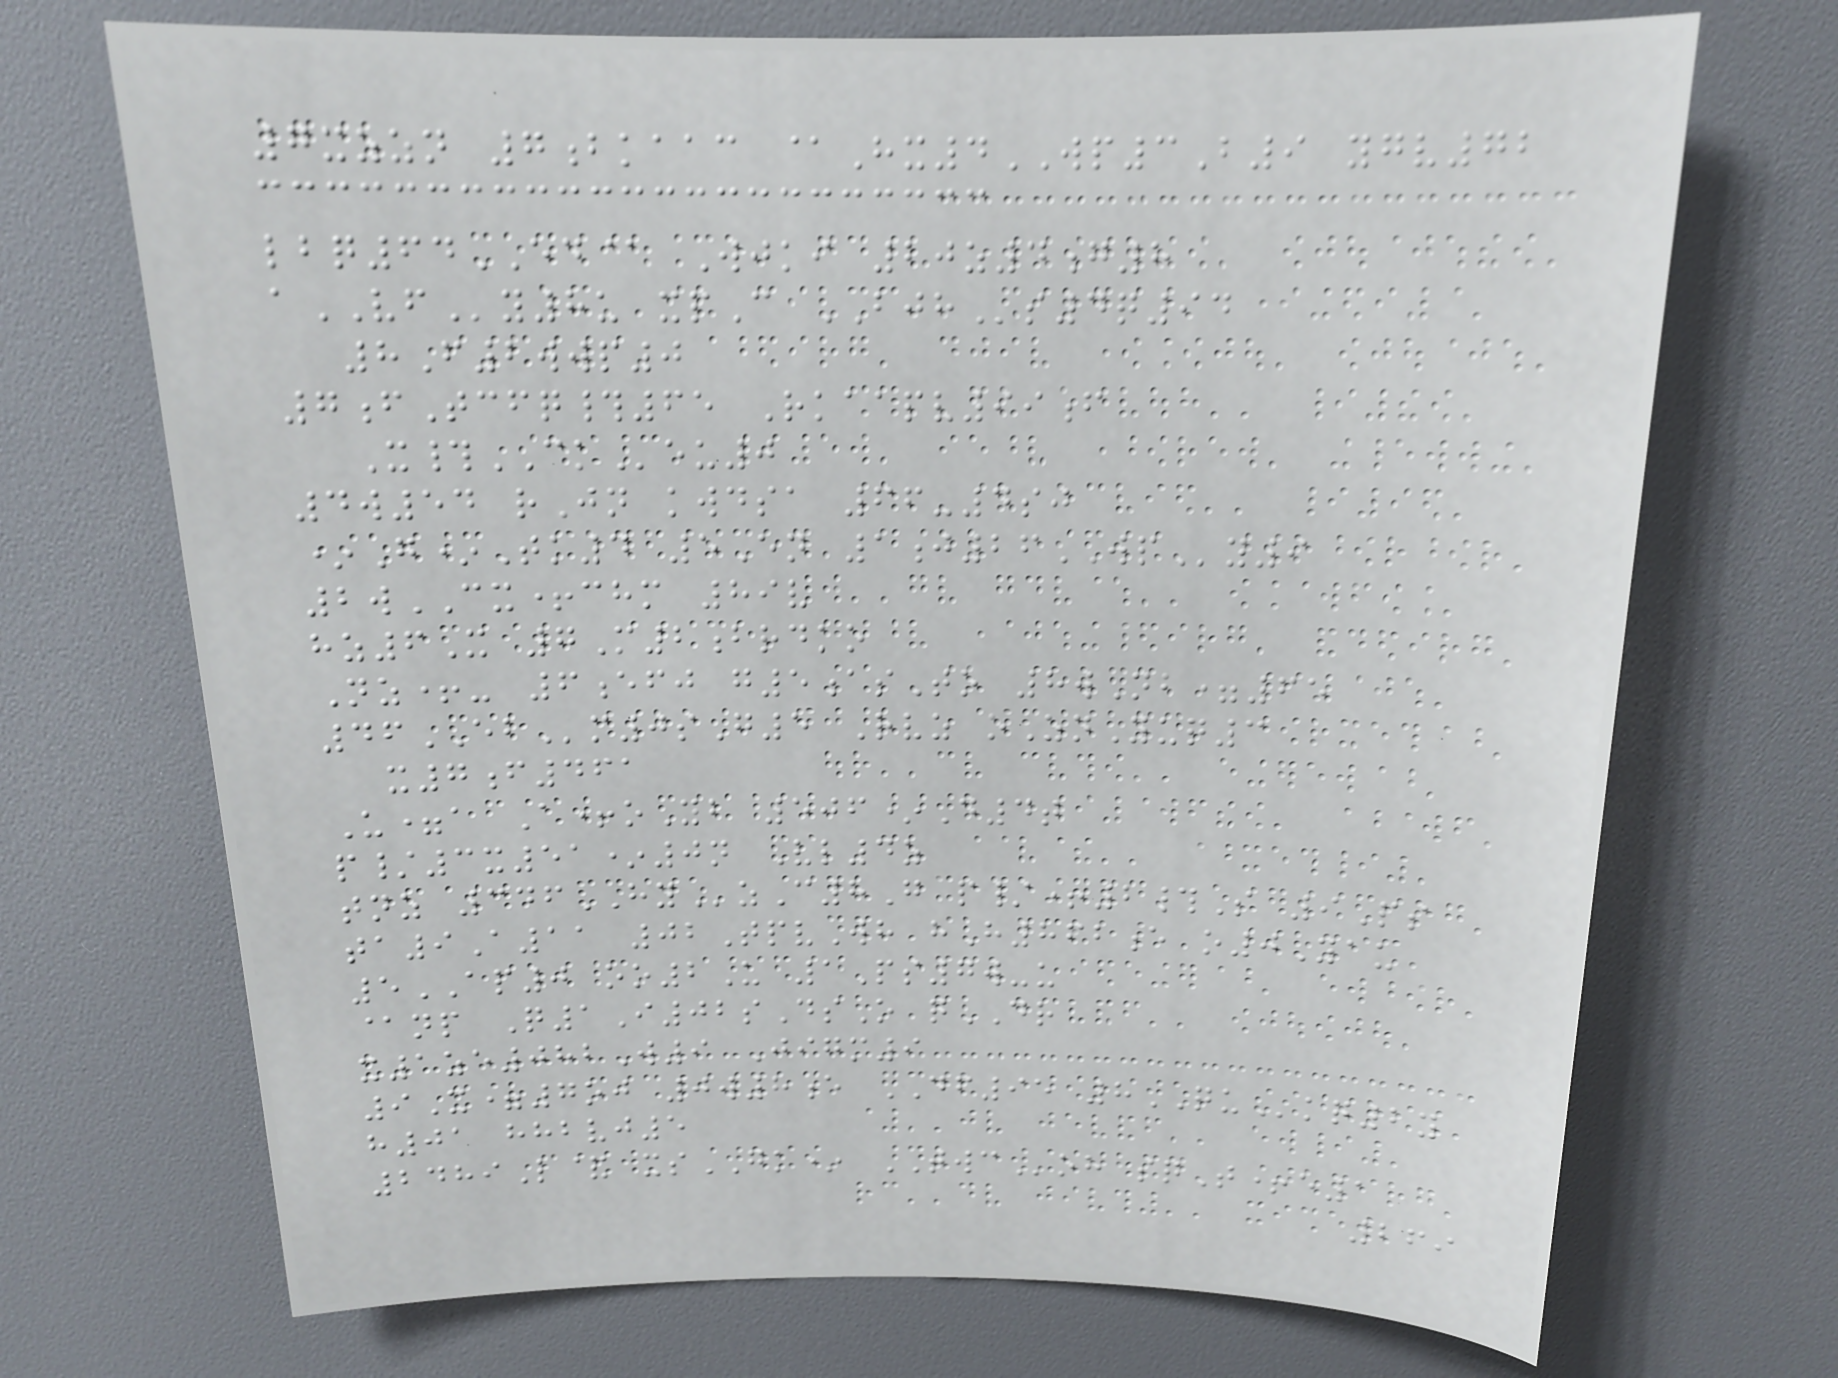7xzzn 7bkaac @Hx4WP3B9 ygv72
lbq64ED@ Wjki 20z4g8
aVFy8u xpC BJHs4q94
8F2wwp0
7fTcfq#65 Rkaapv99f
X#CKeu0
4w54 rJn kwdsa 66-4sj
*G*Tk4 5En 1j26WPy9
2wCX+chm 89v
hz6X 7M2brdko
Nz+- 6efj g5asTo 8wNb=65
46EBm0sG5 Rvz oZnYuq3
x7f461
U=a A+oYb 506*D4t
p/3x51*0n Vl4z
tnz 346HYzC8G p/+2#S 9Ps
ta9A11 02TpvWh hH862e o0Yau
5AP0 oo2U 1Ps7w-u
@np Q1I02sDsO qDR
x1ze082W9 Jigm9
9X=7oj 0w8e DF95 8QUkq2y
h01 hhbvj5
2489L& xsGK* TWCoh sqT+e1
269
